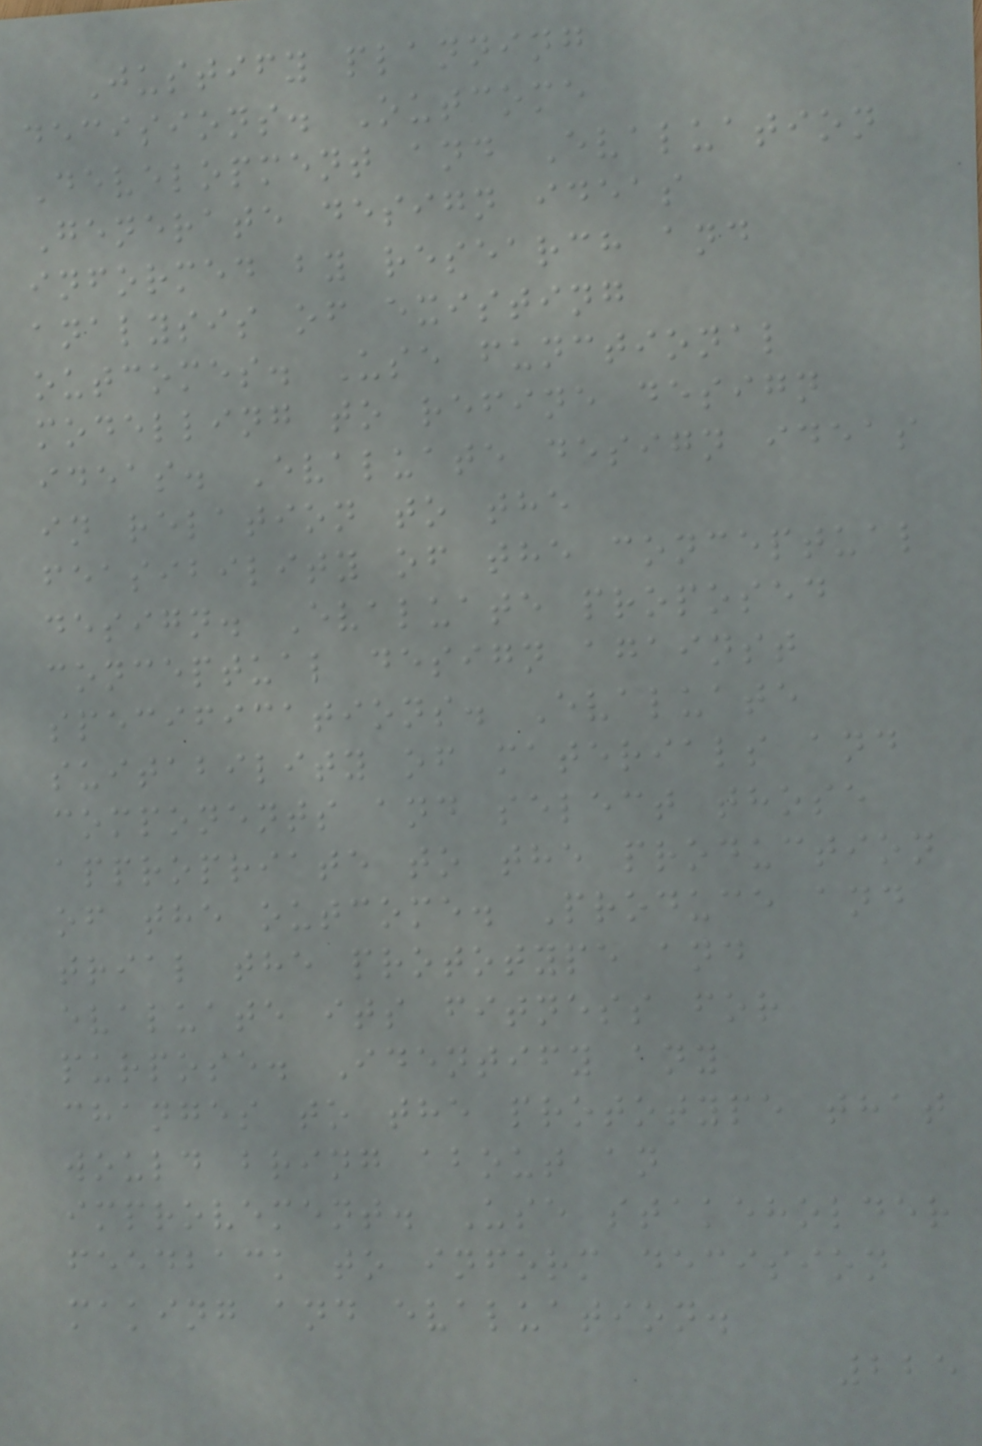Justify planning
decisions. Outcome
Development and Evaluation
Generate design ideas
informed by research and
analysis of existing
outcomes. Use functional
modelling to refine design
ideas. Evaluate design ideas
in relation to the
feasibility of the conceptual
design. Evaluate proposed
conceptual design against
specifications. Evaluate
suitability of materials and
components and select those
appropriate to the production
of the outcome. Produce and
trial the prototype and
evaluate its fitness for
purpose. Identify any
changes to the prototype that
would bring about an
improvement. Use stakeholder
feedback to inform decision
making and evaluation.
225
